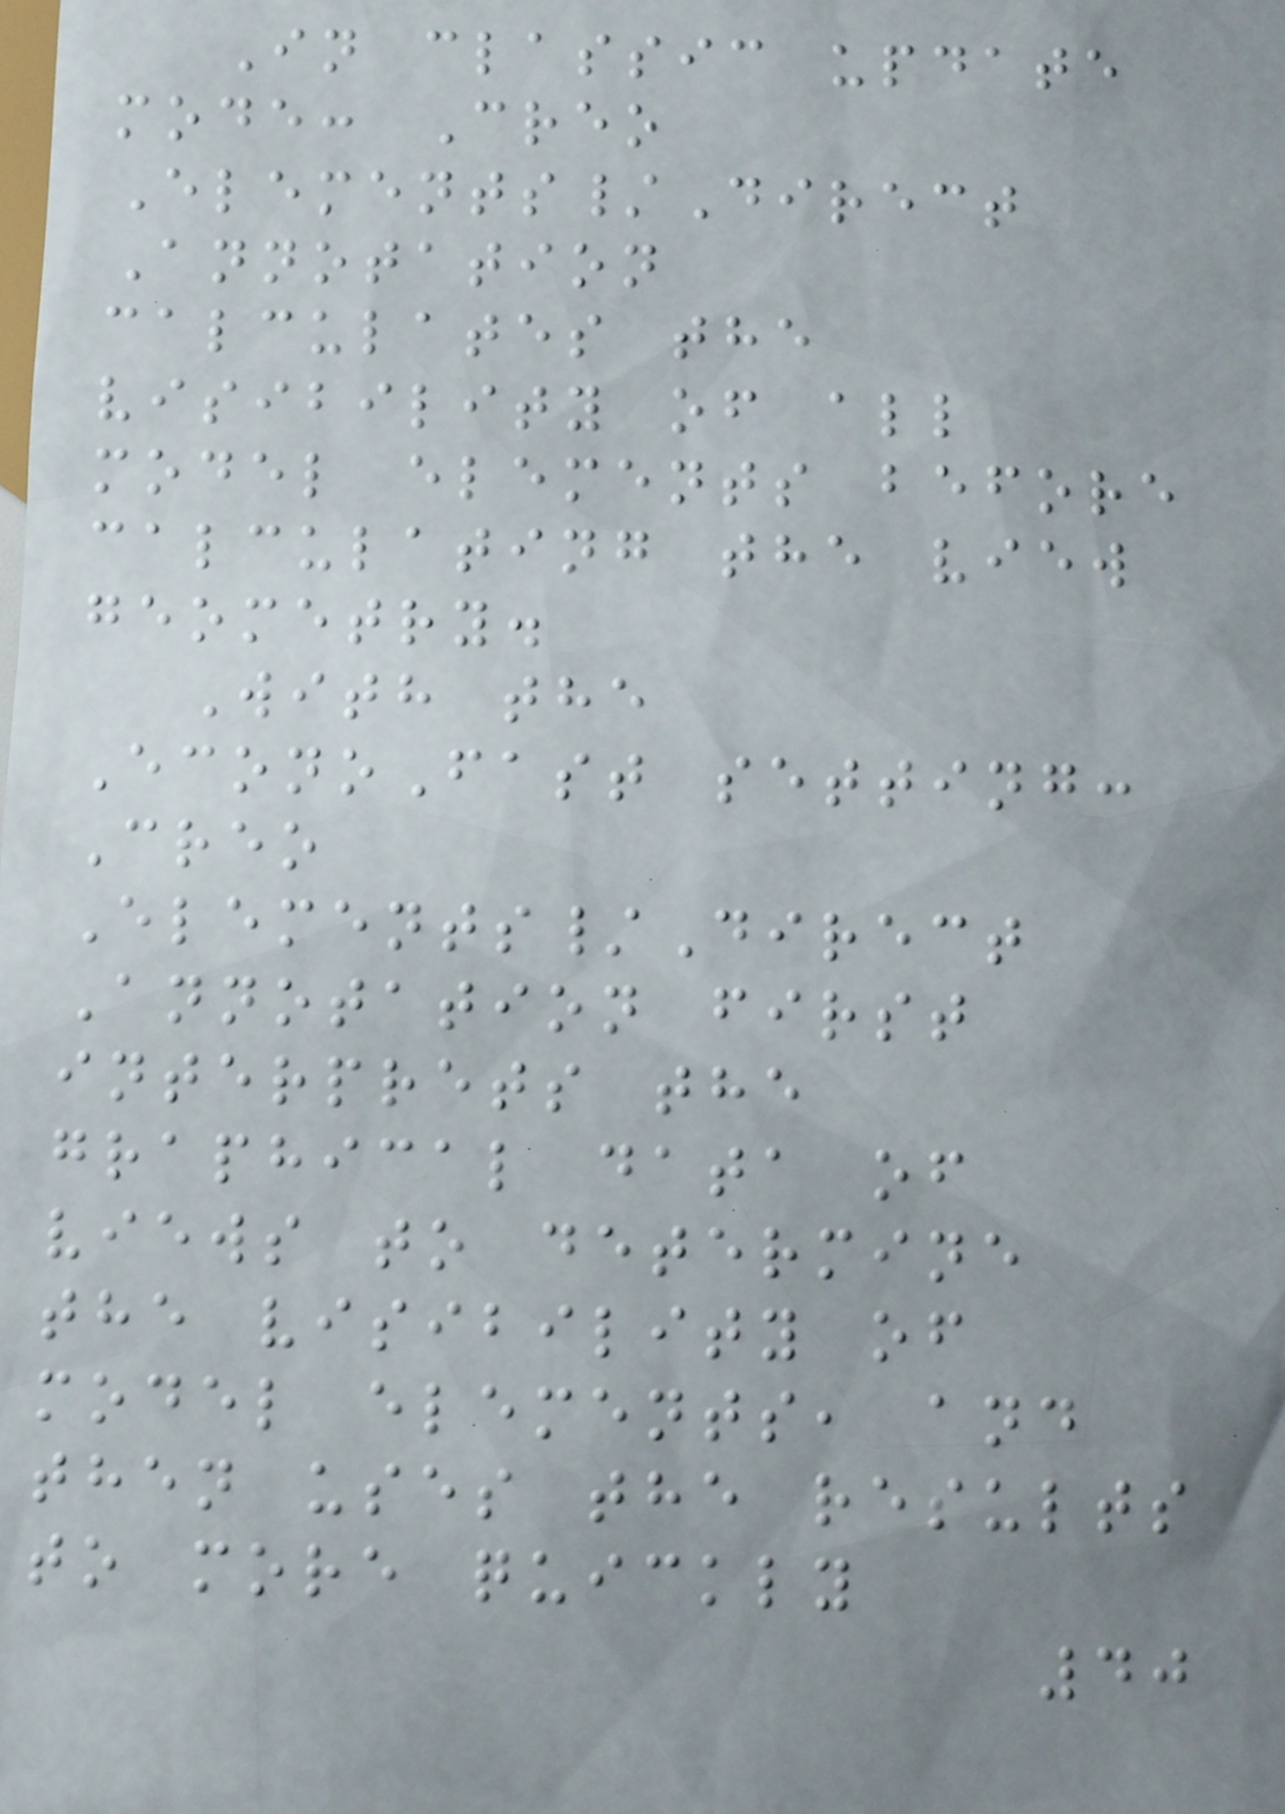In classic update
mode: Creo
Elements/Direct
Annotation
calculates the
visibility of all
model elements before
calculating the view
geometry.
With the
EconoFast setting:
Creo
Elements/Direct
Annotation first
interprets the
graphical data of
views to determine
the visibility of
model elements, and
then uses the results
to more quickly
40
